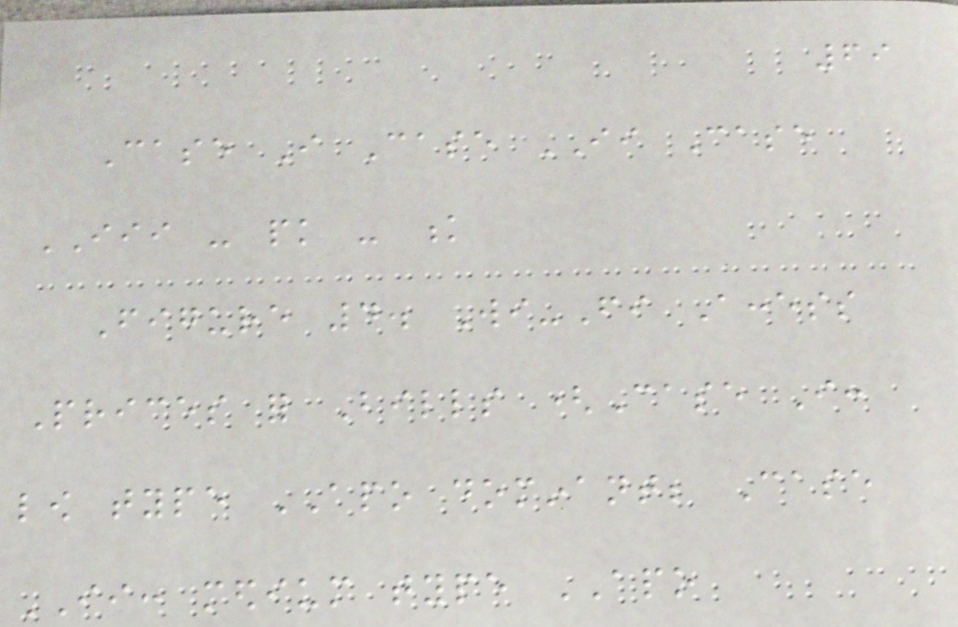69
Case I Case II Case
III - pk - k
Figure 4. Wi-Fi Access
Prices for Bills (Case I:
low type APO dominant; Case
II: medium type APO
